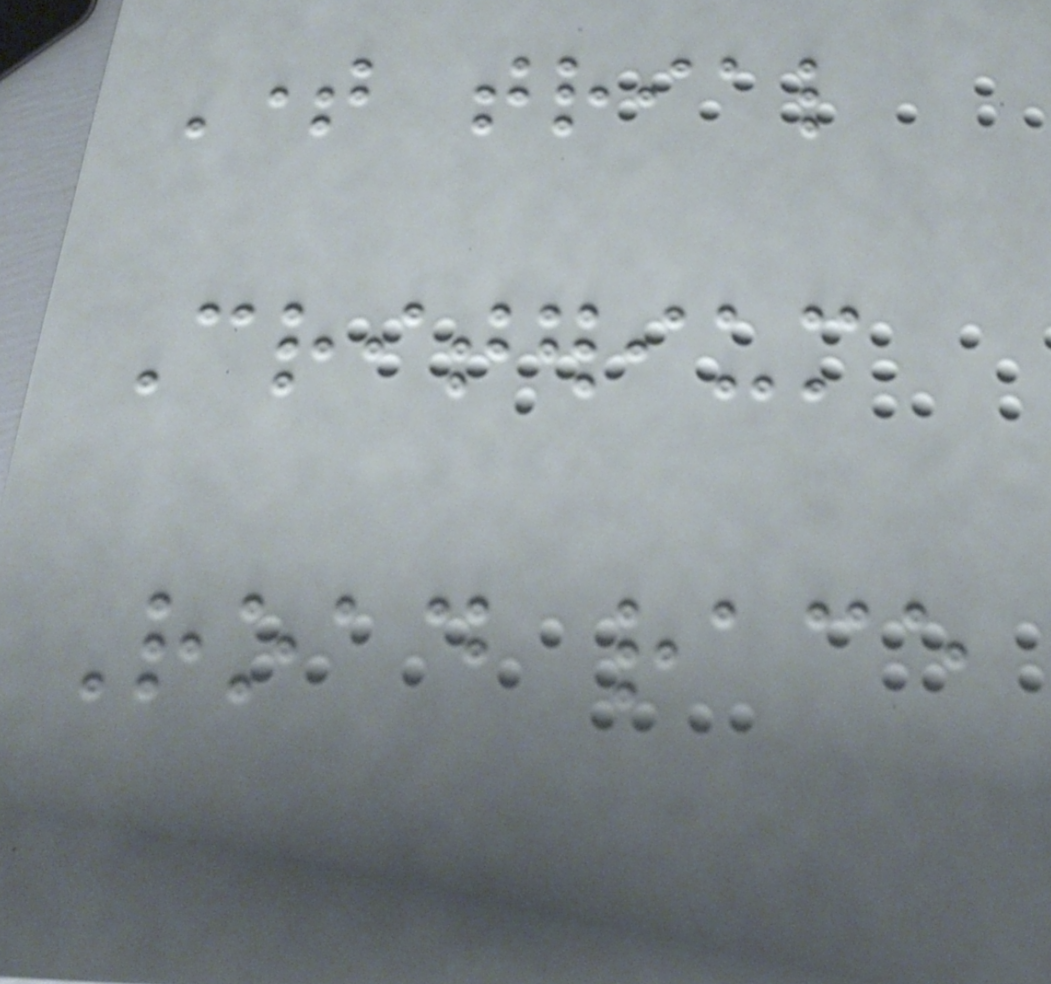Time trial
Criterium
Road race
